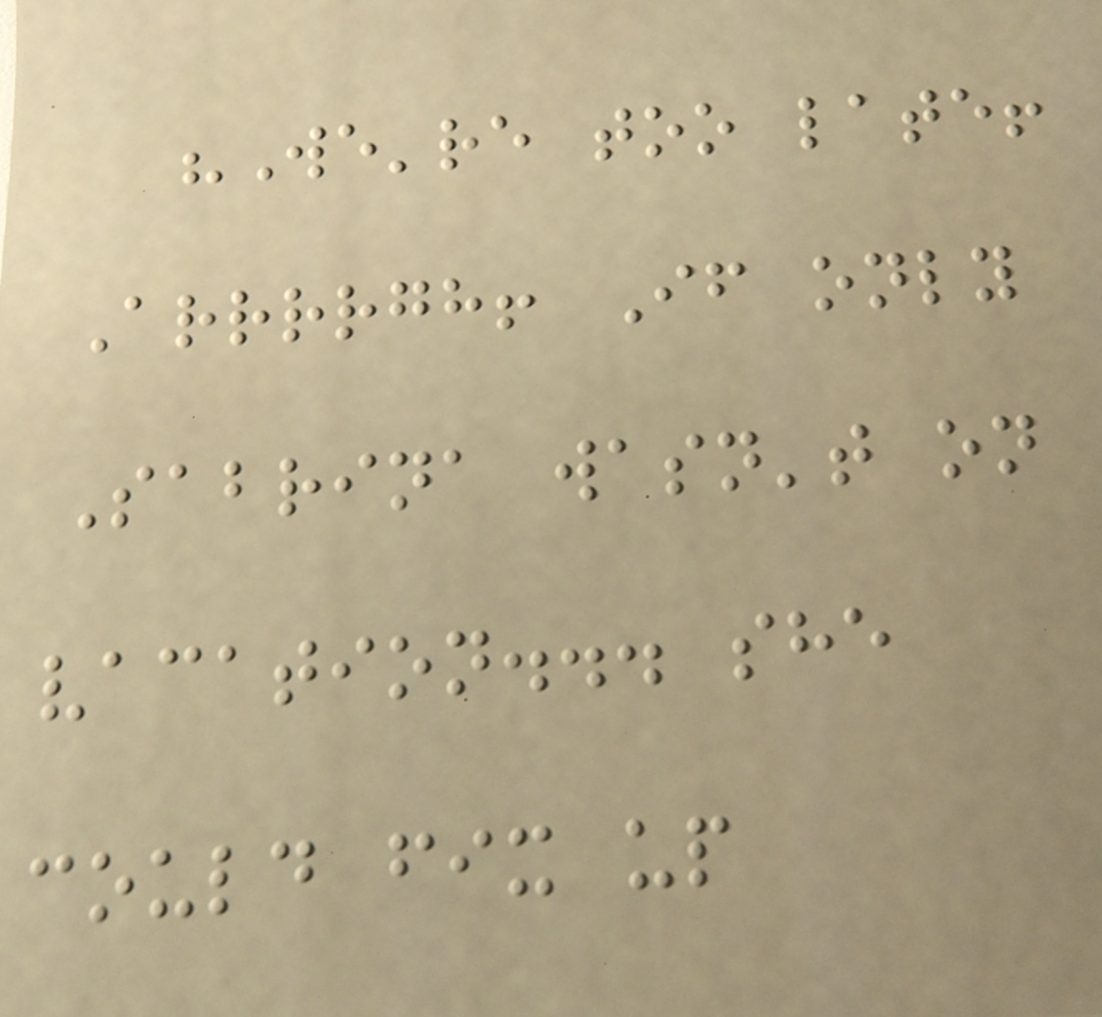"We're too late!
Arrrrgh! If only
Sabrina wasn't on
vacation... she
could fix up
